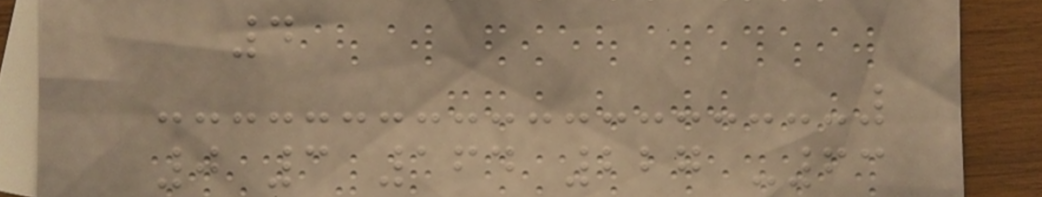4
0 3 164 227 -63
